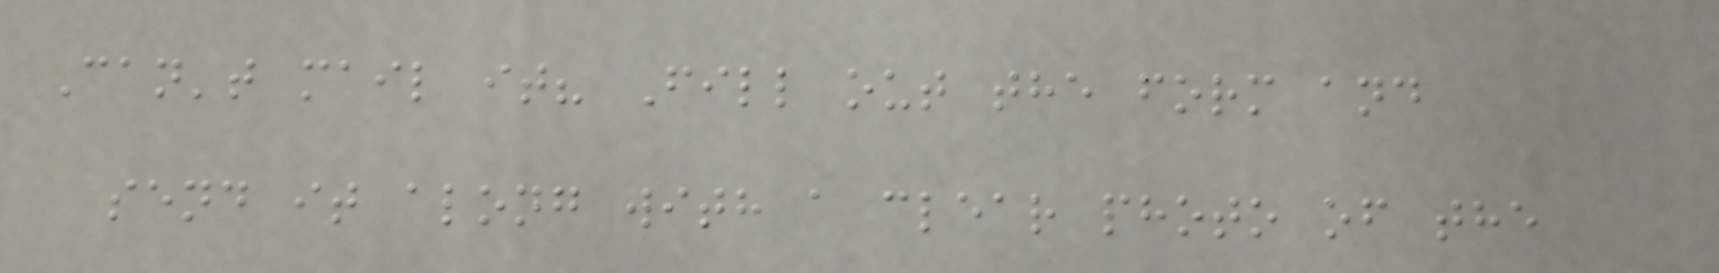Can't mail it? Fill out the form and
send it along with a clear photo of the
